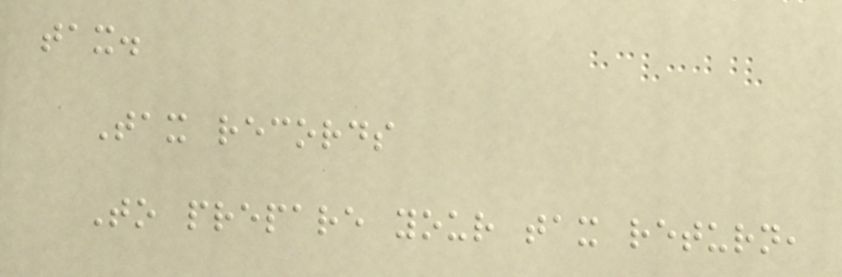tax.
Tax records
To prepare your tax return,
